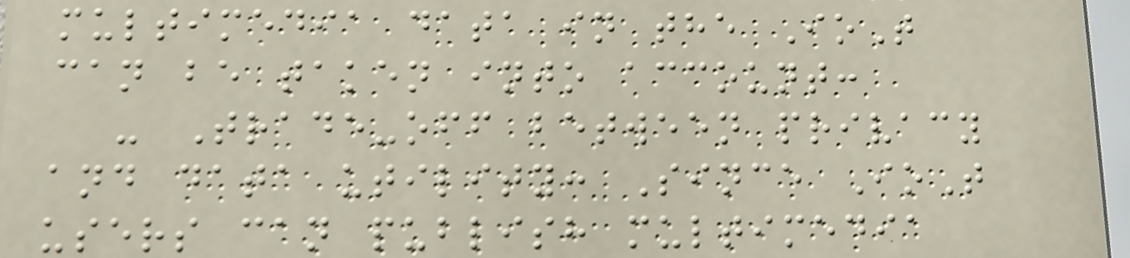multimedia data in the IoT
can be taken into account:
- Trade-off between privacy
and data utility: Since IoT
users can publish multimedia
